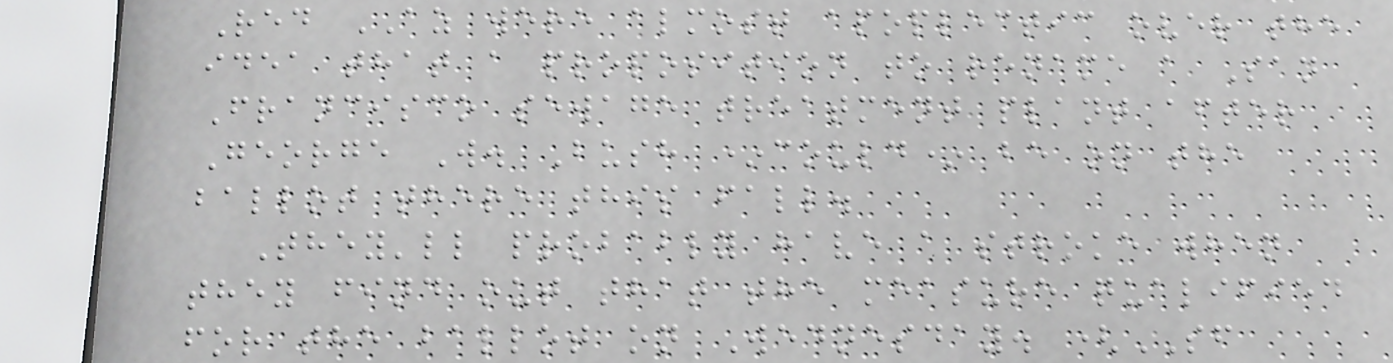Red AZ were almost apoplectic over the
idea that a proposition to rename a San
Francisco sewage treatment plant after
George W. Bush *could* be on the
ballot there this fall.
They'll probably have a stroke when
they find out that the measure qualified
for the ballot on Wednesday. (SF
